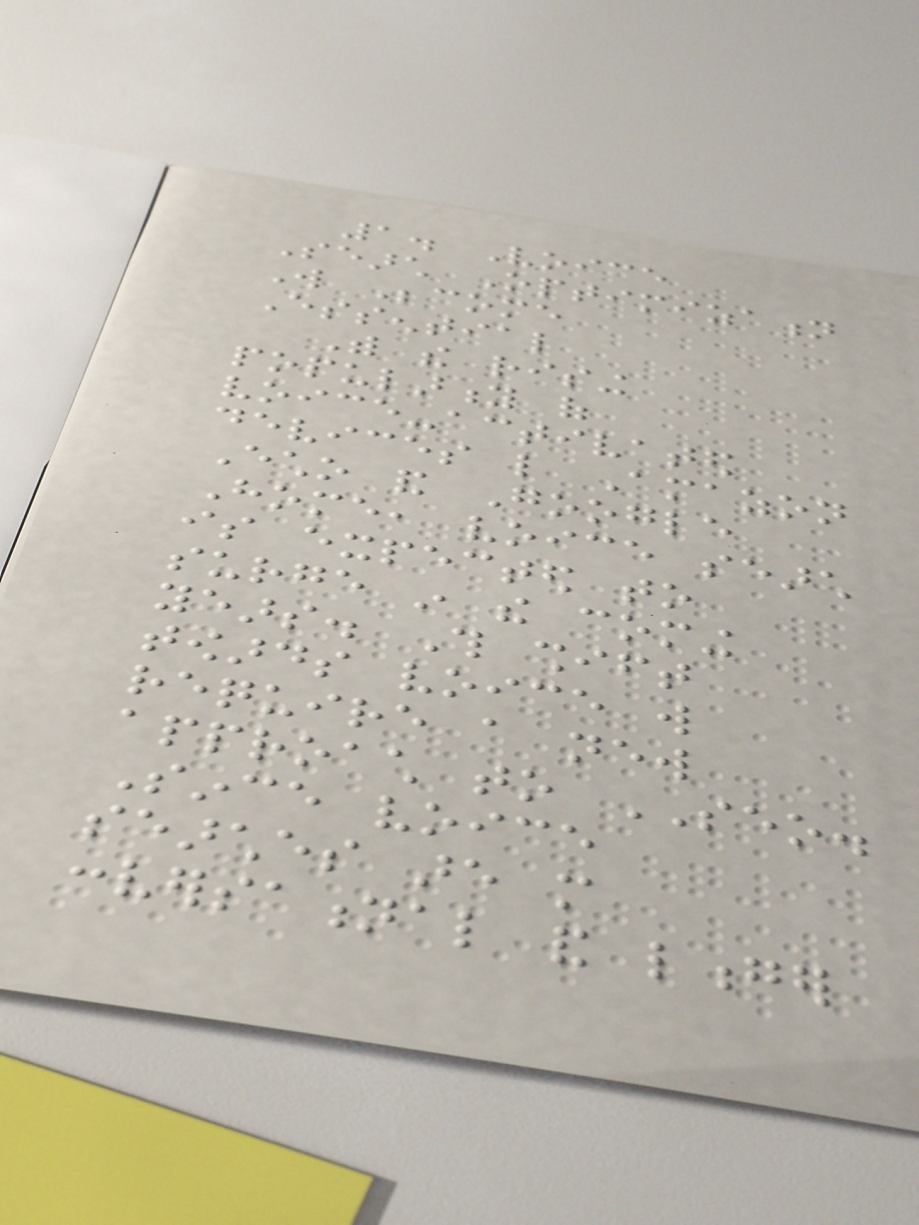1. Voice
Search Optimization
Will Become
Essential
With the rising
popularity of
voice-activated
devices like Amazon
Echo and Google
Home, voice search
is expected to
surge in the coming
years. This shift
towards voice will
require a new
approach to SEO.
Since voice
searches are more
conversational and longer
